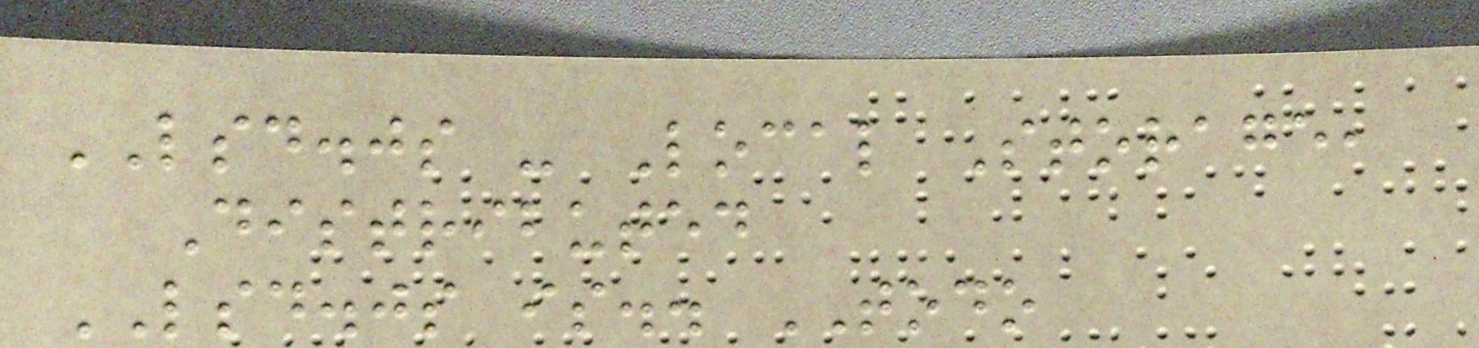LSD.js - Local Storage,
Distributed
LSD.js is.. TODO
